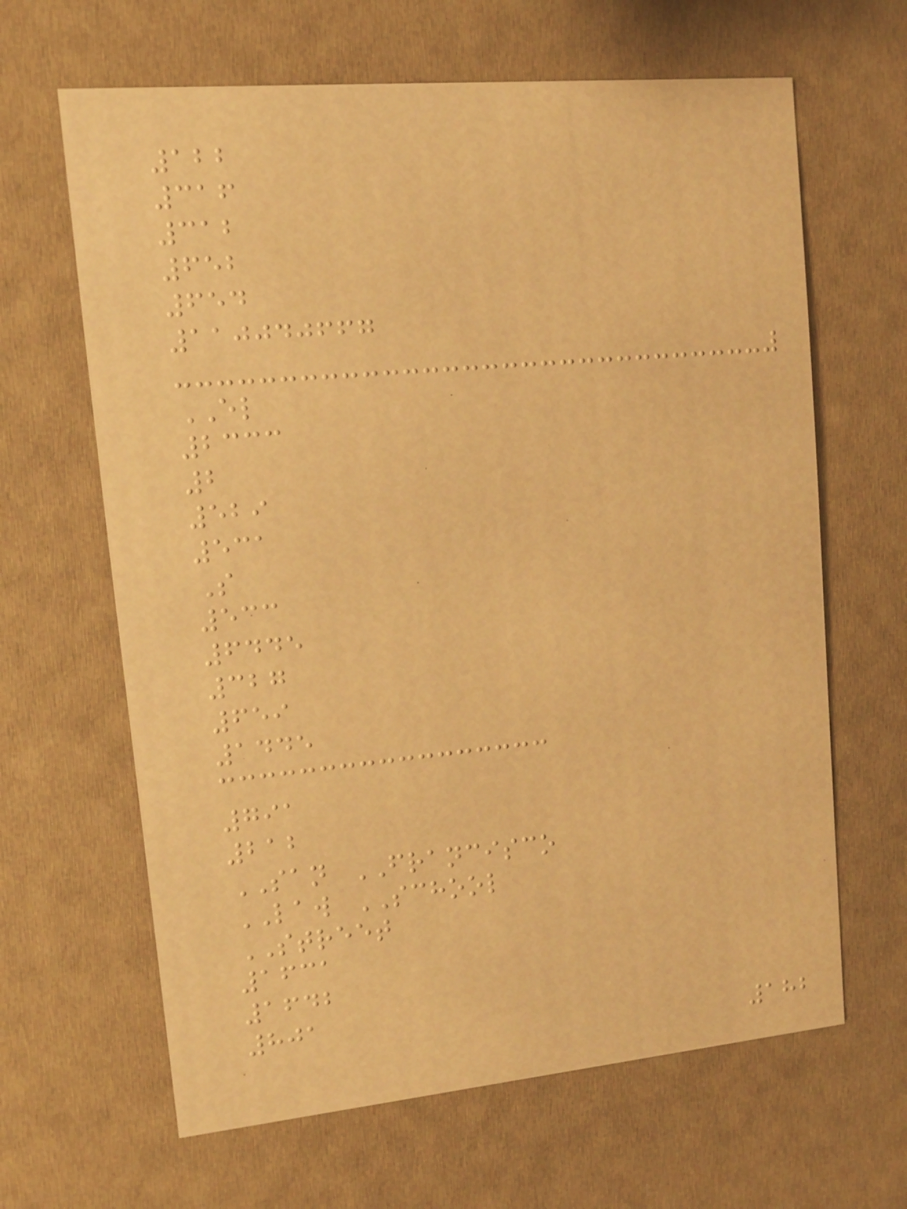122
316
312
652
654
110040667
EL
2333
2
529
531
S
533
6445
327
659
1445
791
212
SAN FRANCISCO
LAW SCHOOL
STREET
1631
1642
801
182
